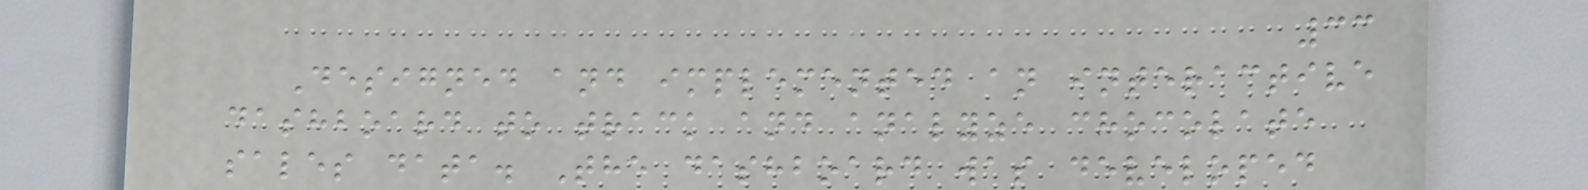33
Designed and implemented an interactive
dashboard to track and analyze chocolate
sales data. The dashboard was developed
